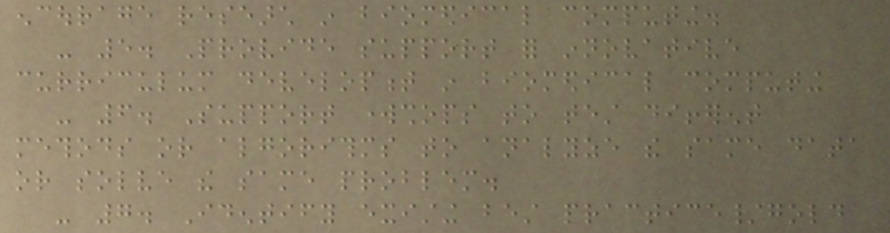encourage research in biomedical computing.
- 5. Provide support for innovative
curriculum development in biomedical computing
- 6. Support workshops to test different
methods or algorithms to analyze the same data
or solve the same problem.
- 7. Identify existing best practice/gold
